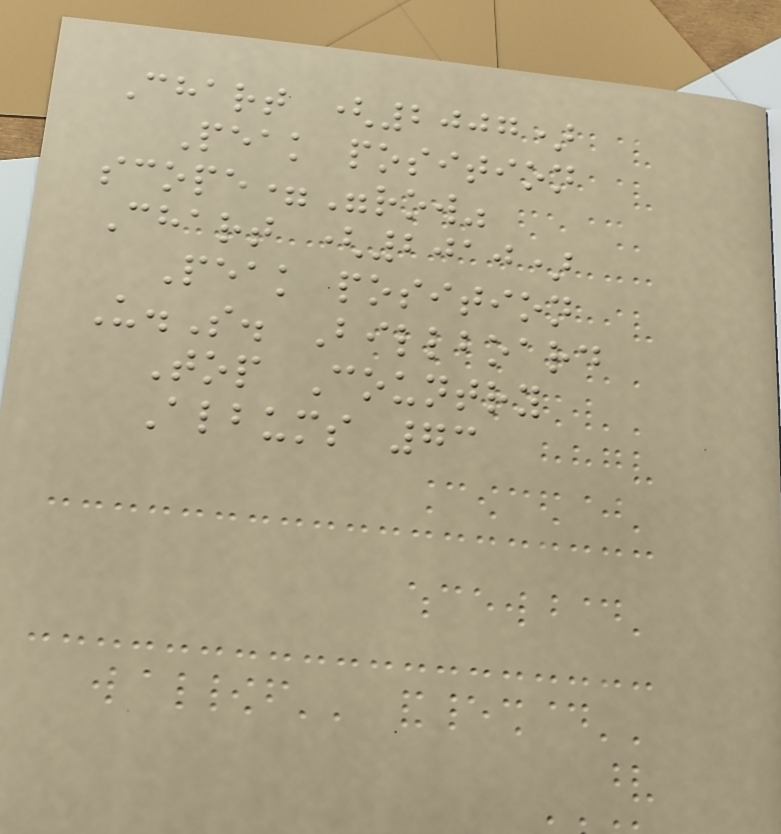Chart (2007)
Peak position
scope="row"
Chart (2010)
Peak position
U.S. Billboard
Top Country
Albums 73
